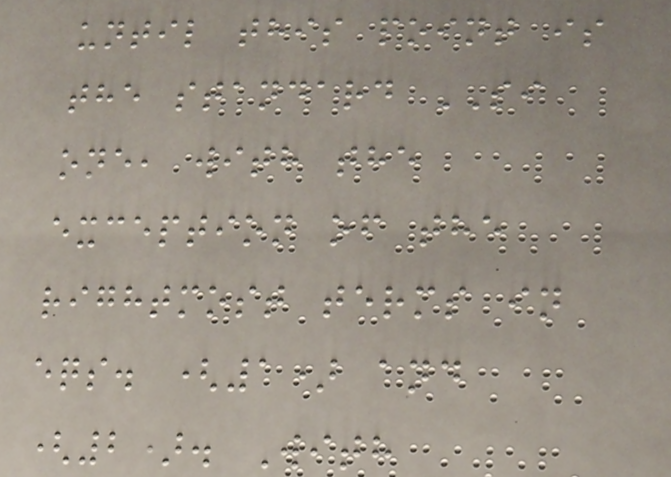until this point is
the standard SI
one, with the
exception of the
rightmost terms in
eqs. (1) and
(2). With
